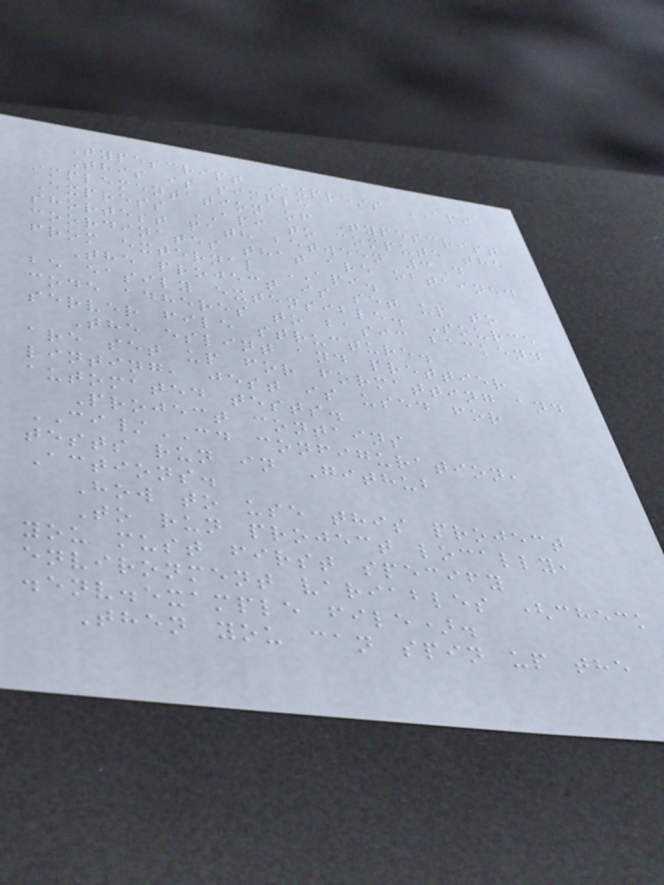Typescript Express API
This is simple
implementation of Typescript
Express API to compute the
shortest path between 3D
coordinates that are obtained
from external API.
The project is set up to
be easily extensible. Source
code adheres to basic backend
server file structure.
The eslint and prettier
are set up for formatting and
linting, jest is used for
automated tests.
Project contains
CI/CD configuration,
tests run in Github
Actions.
How to use this project
To run project locally,
you must first specify
environment variables (check
.env.example file).
Then you can spin up the
